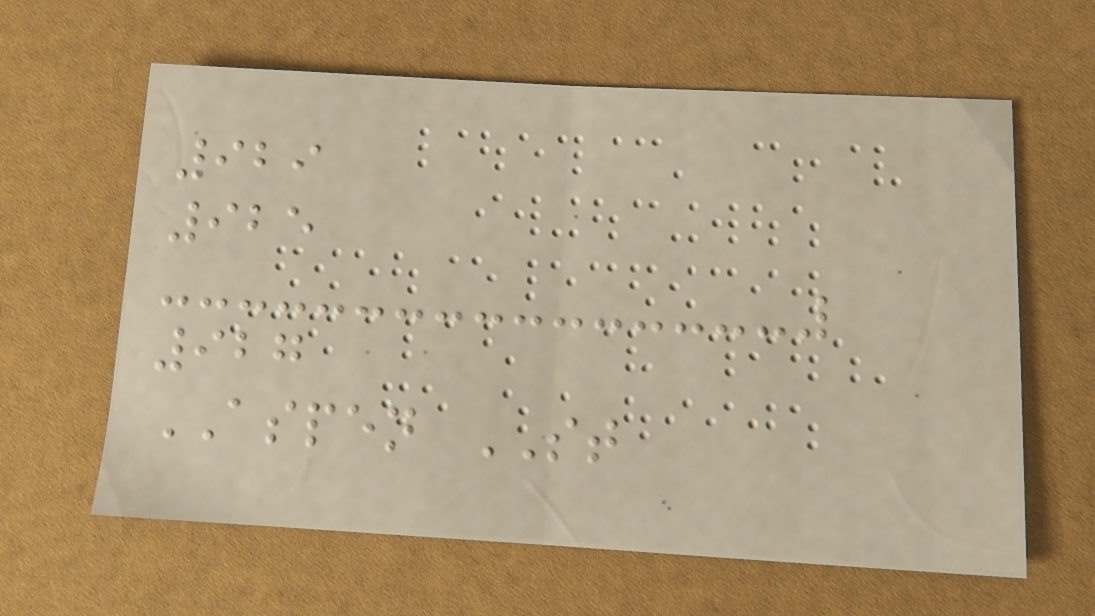929
925
927
ASPEN ST
